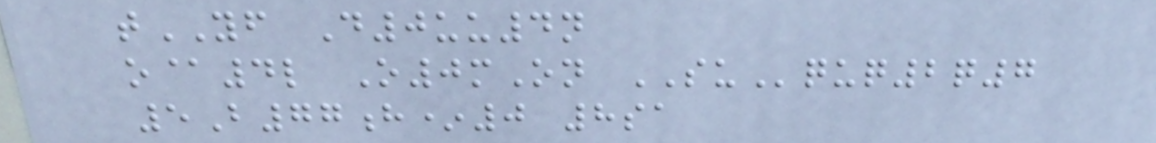tYF D0uu4n
o@4l O0mOn SUquq2q7
5B77h*0 8sa
